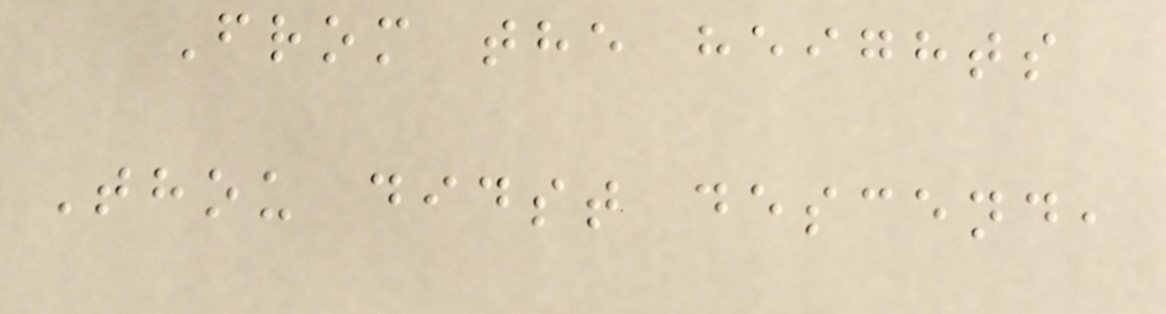From the heights
Thou didst descend,
